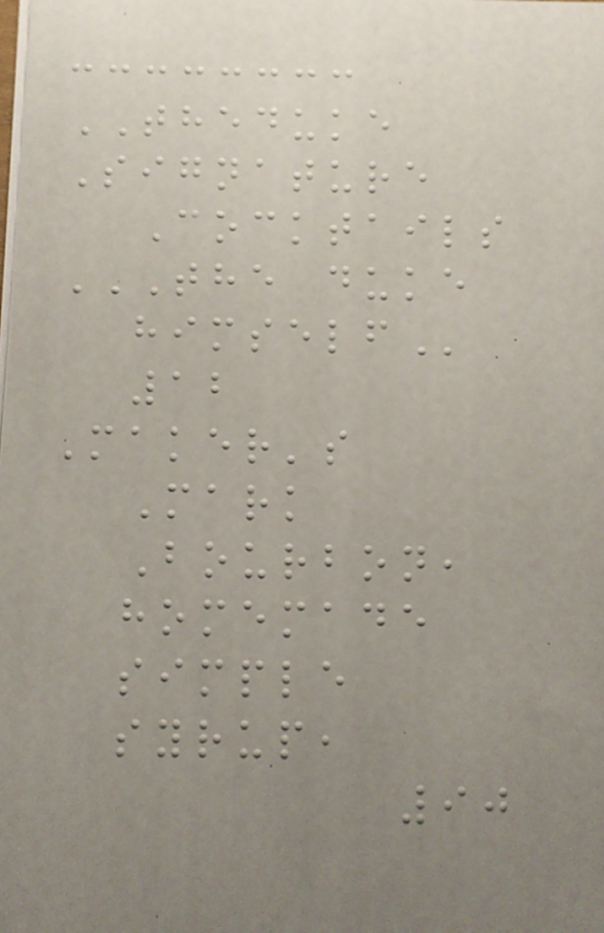THEDUKE
Signature
Cocktails
THE DUKE
HIMSELF
12
Maker's
Mark
Bourbon,
homemade
simple
syrup,
90
